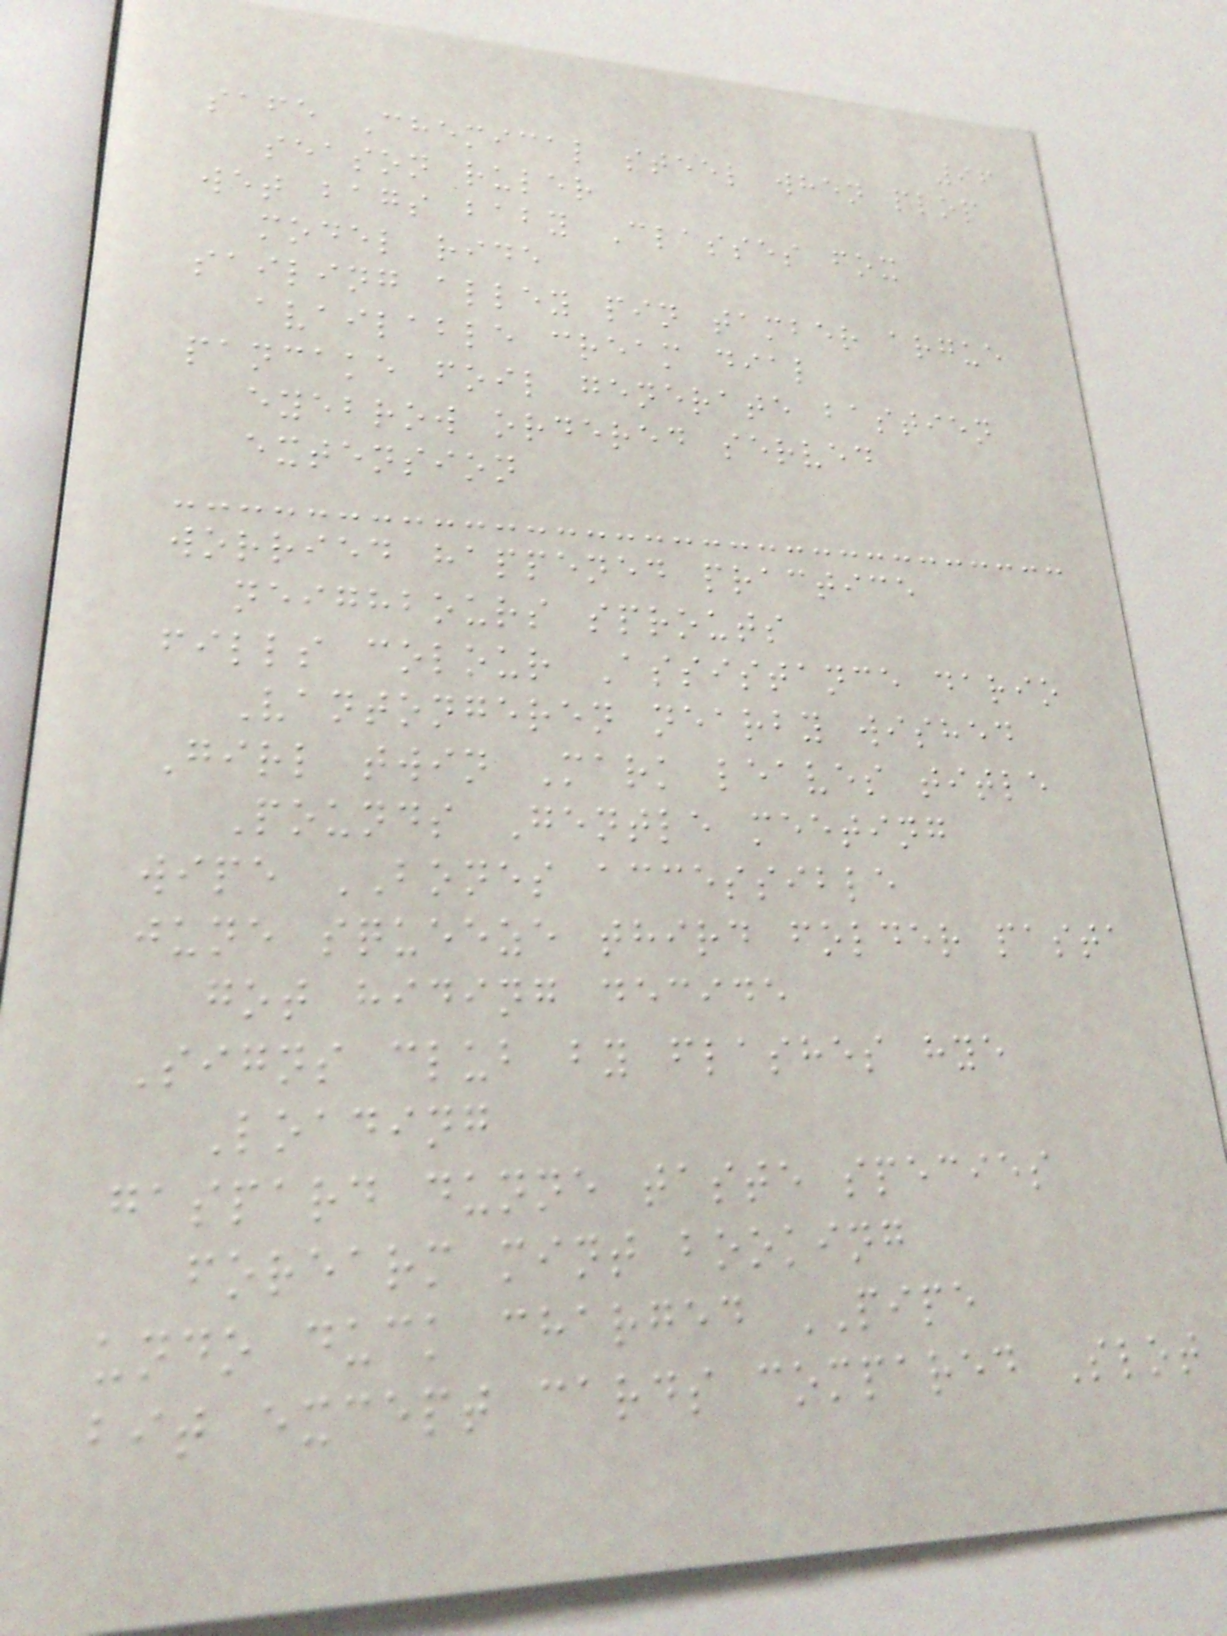96
safe Chemical steel when plop
season ruler
wet bags baby Classes fox
model ride
sailing alley pin tamber argue
available cream dial
pancake foil generate bastien
eyebrow ordered served
extension
worried happened practice
neighbours sprouts
fills colour Assistance dario
Vantongeren nearby wished
Girl twin Mark leaves title
Pounds Gentle meeting
wipe BONES accessible
june squeeze third folder pasta
got hiding decide
Signs club by flashes hye
Loading
gaspard dunne taste species
forearm mint booking
undo duck charged PIPE
bit except cards compared Slot
